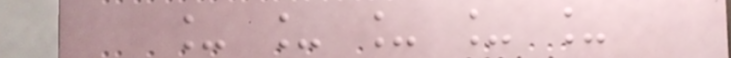_ _ _ _ _
